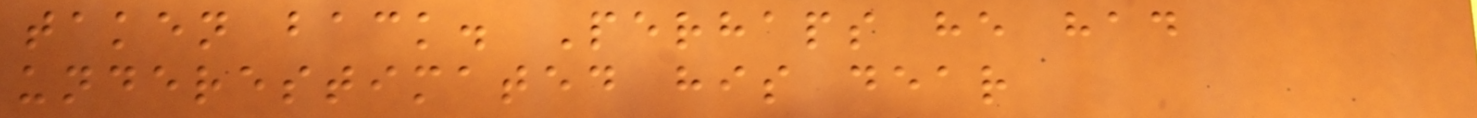taken back. Perhaps he had
underestimated his dear
